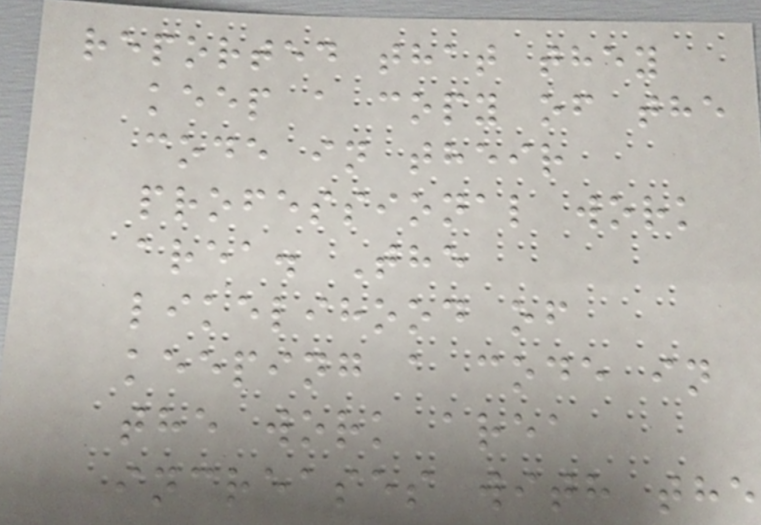reported that they
keep a copy of the
code in their
professional work
area. The
likelihood of
keeping a code in
the work area
increases with the
